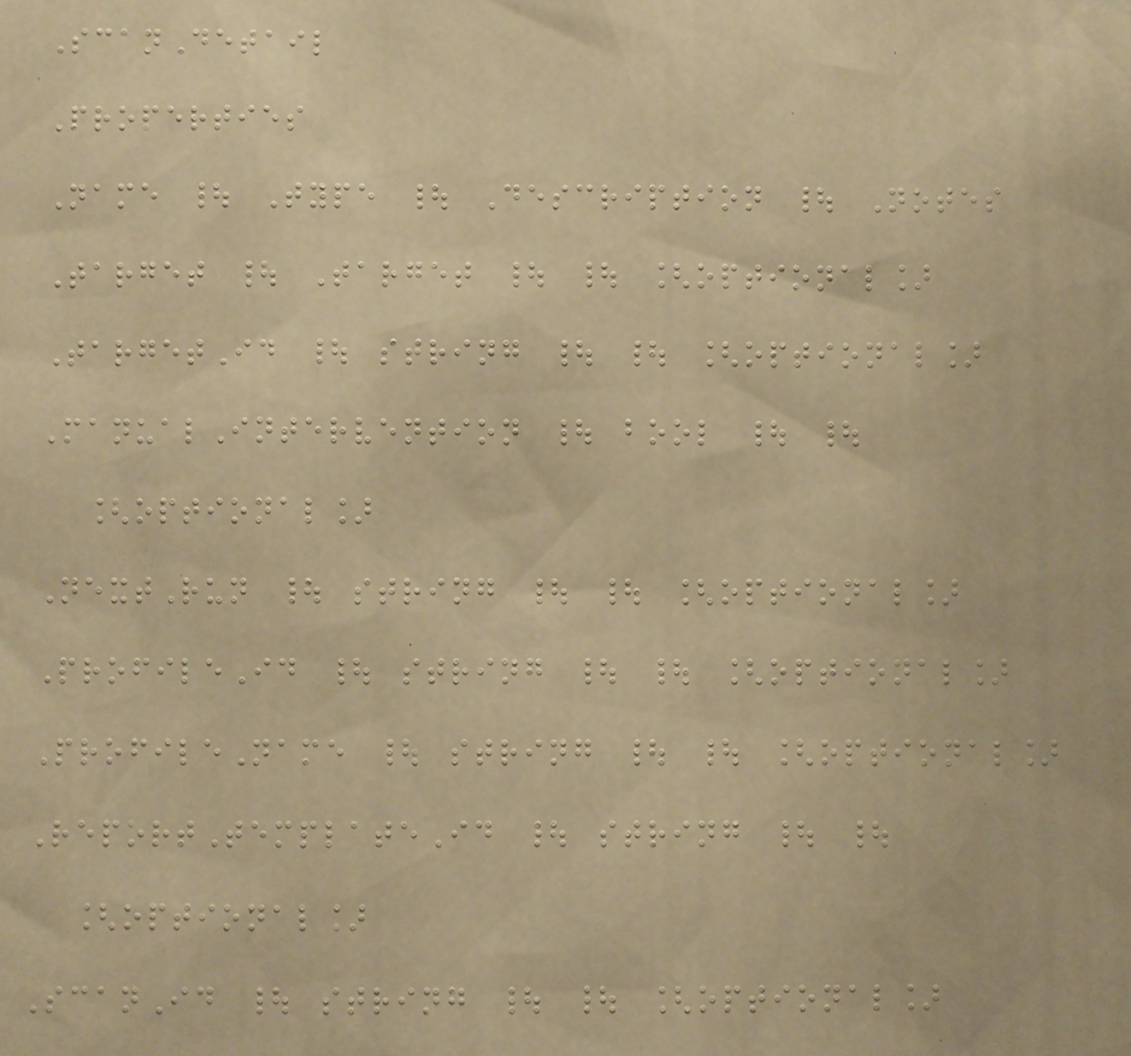ScanDetail
Properties
Name | Type | Description | Notes
Target | Target | | [optional]
TargetId | string | | [optional]
ManualIntervention | bool | |
[optional]
NextRun | string | | [optional]
ProfileId | string | | [optional]
ProfileName | string | | [optional]
ReportTemplateId | string | |
[optional]
ScanId | string | | [optional]
